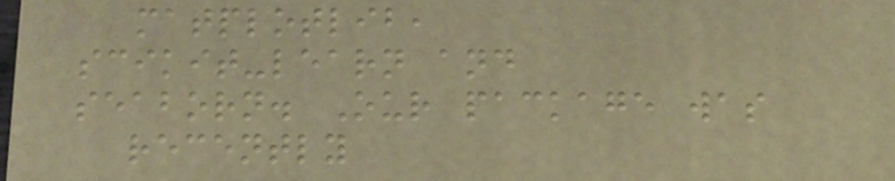matplotlib,
scikit-learn and
seaborn. Our package was
recently
